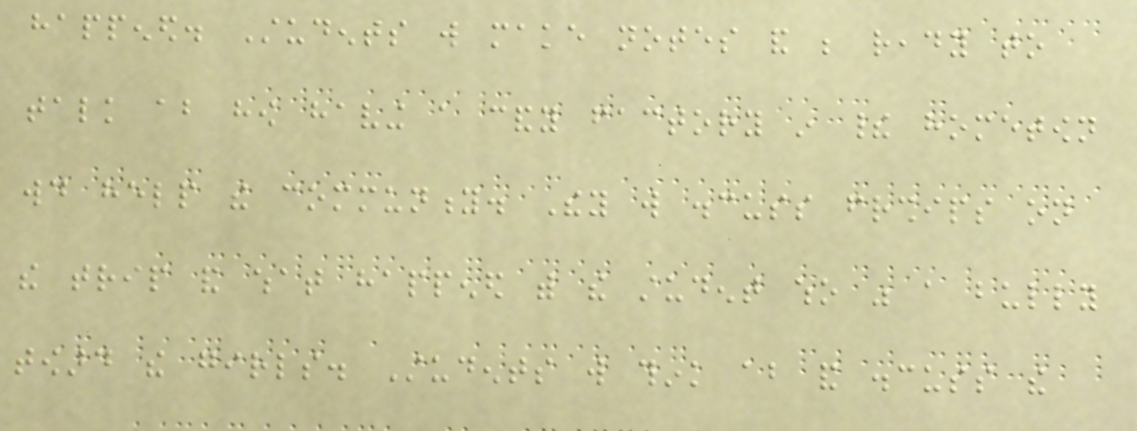happened. Students will make notes and be ready to
talk about how having a candy factory in their hometown
would help the community. They will discuss friendships on
the trip and what happened with the student who was a bully
toward the girls. Students will think about and discuss the
